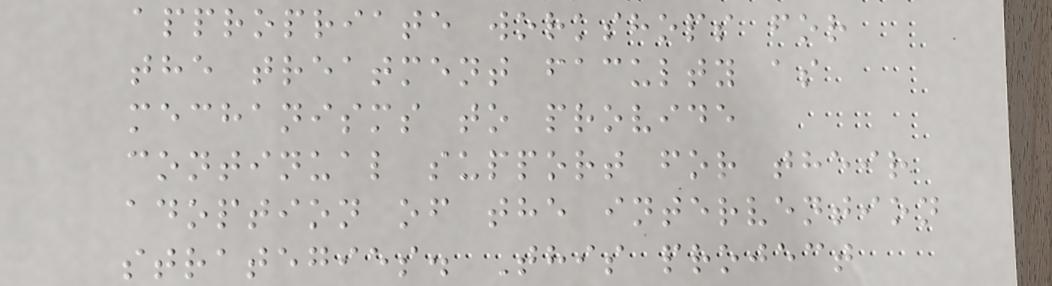appropriate workshops for
the treatment faculty as
mechanisms to provide
continual support for their
adoption of the intervention
strategies. This project
